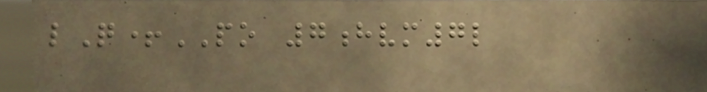lQ+PO 7hvm7l
